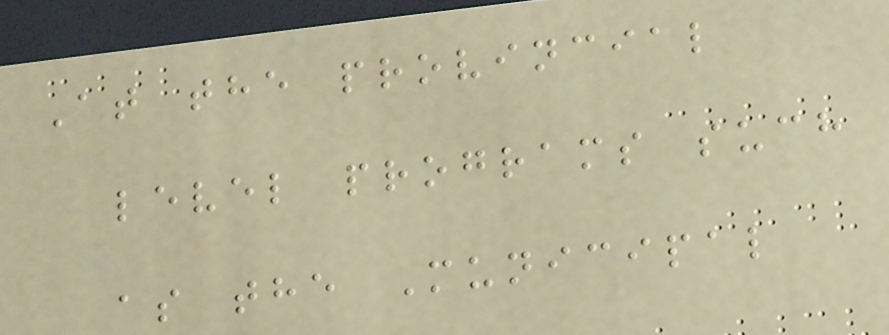At the provincial
level programs such
as the Municipal
